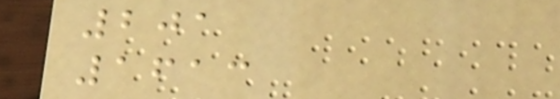201
1613
